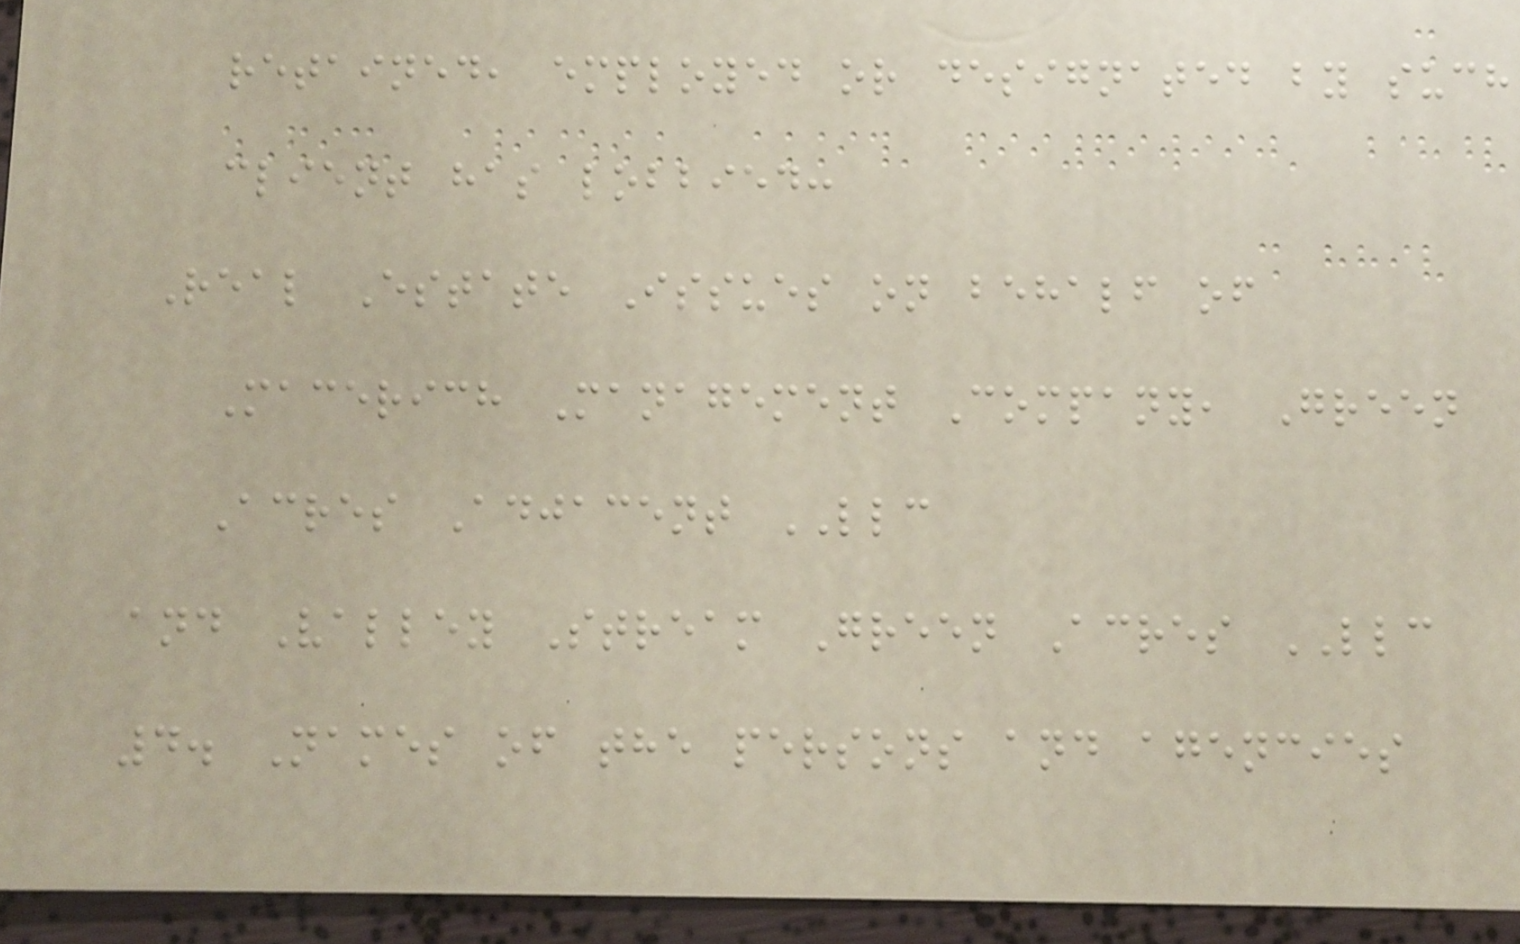retained, employed or designated by such
client has lobbied:
Real Estate Issues on behalf of
Macerich Management Company, Green
Acres Adjacent LLC
and Valley Stream Green Acres LLC
4. Names of the persons and agencies
